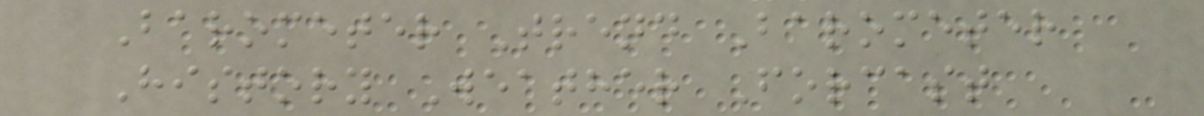Barometer Trend Barometer
History Weather Forcast
